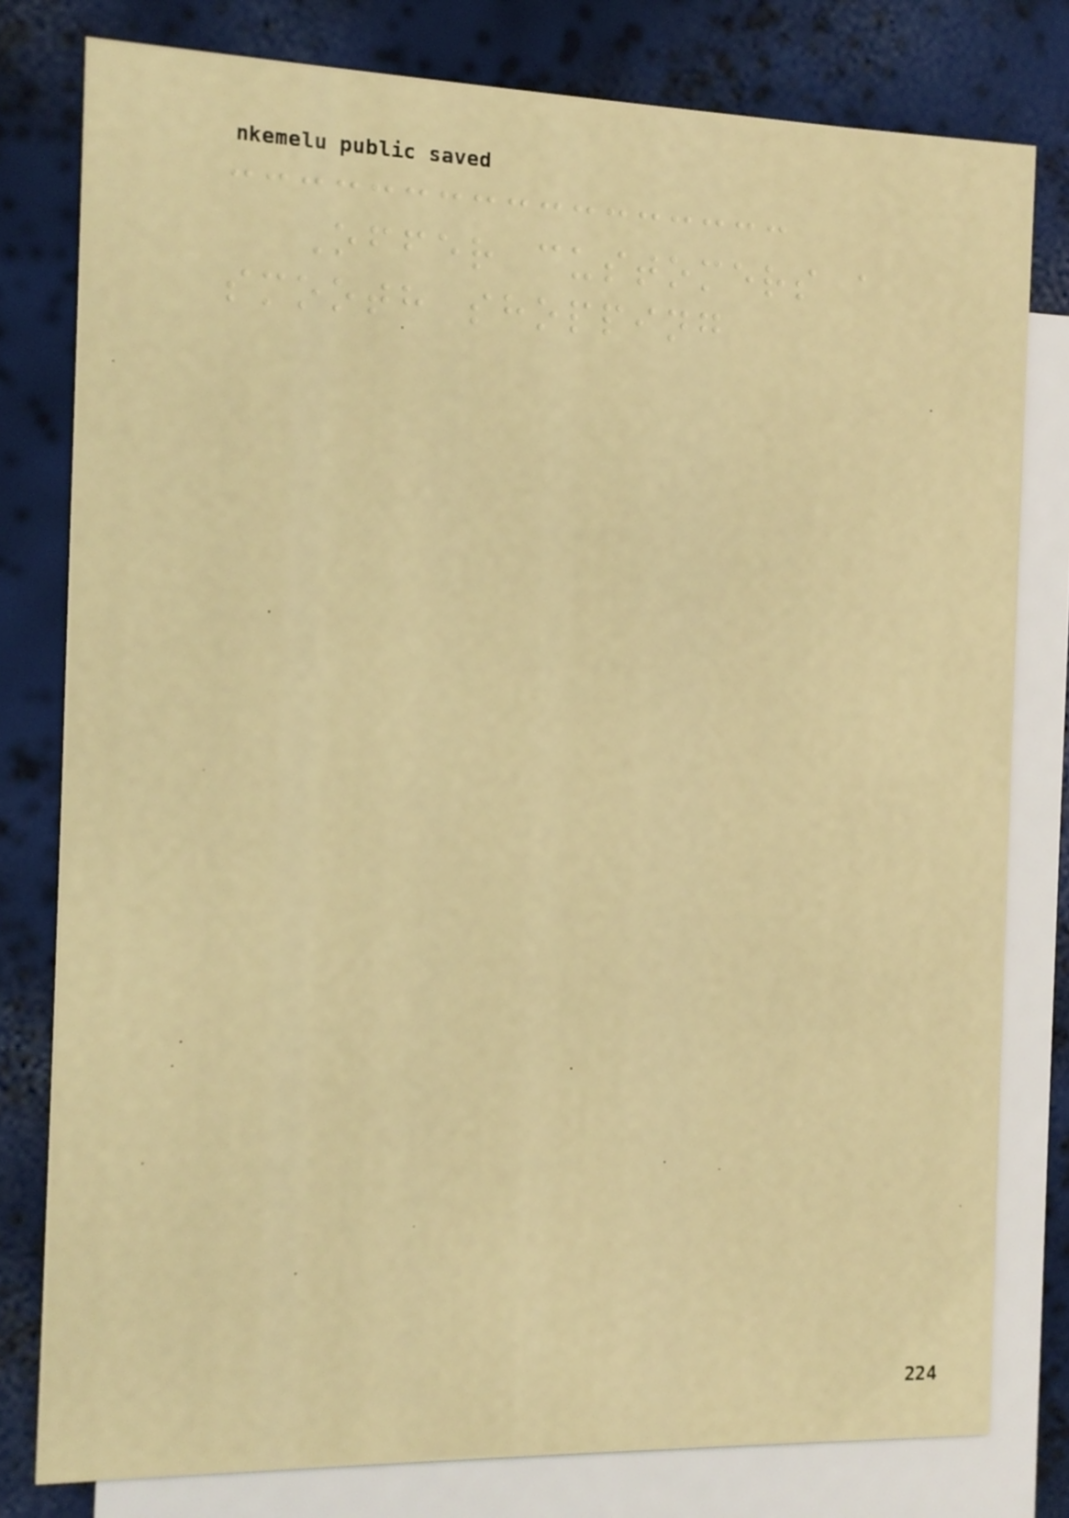Offer customers a
smooth shopping
